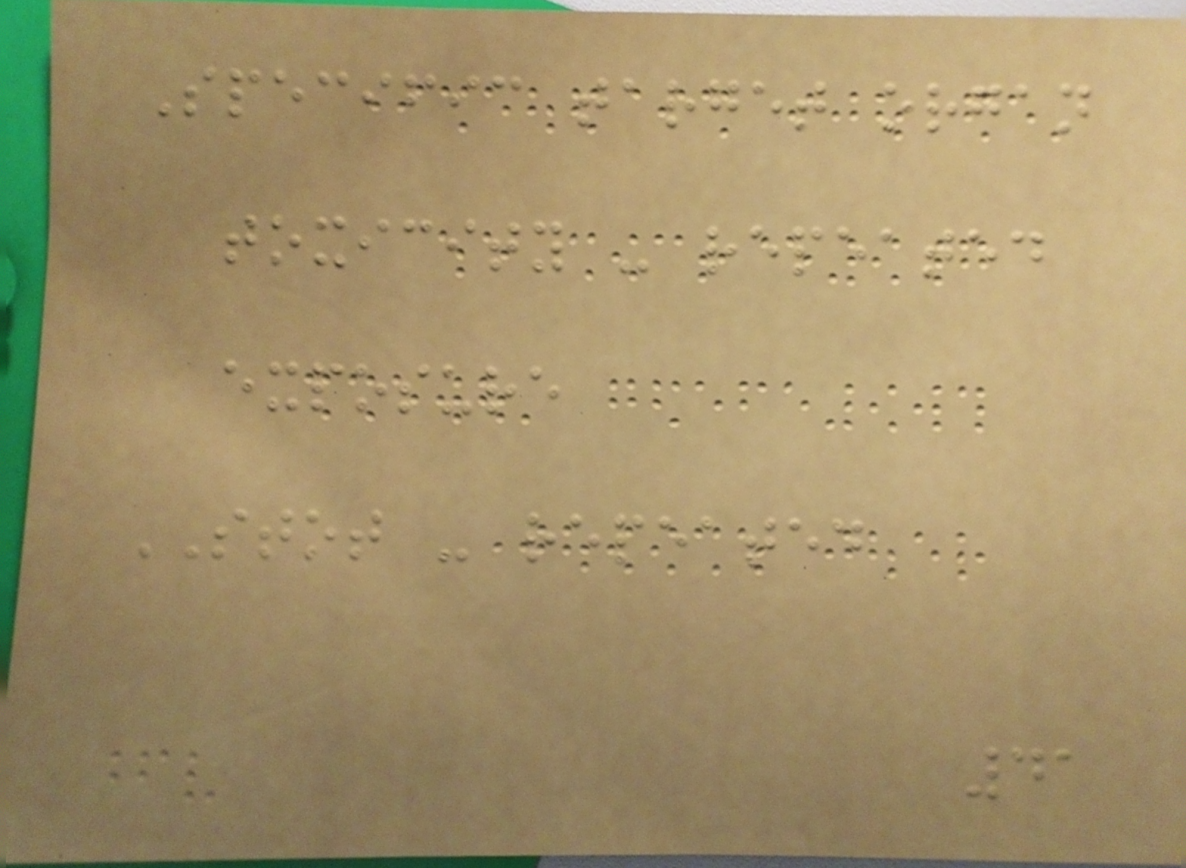Specific target organ
toxicity - repeated
exposure
STOT - repeated
41
